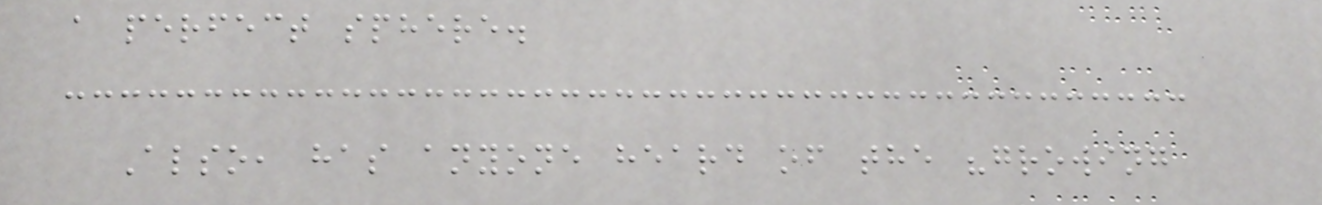a perfect sphere.
Also, has anyone heard of the "growing
